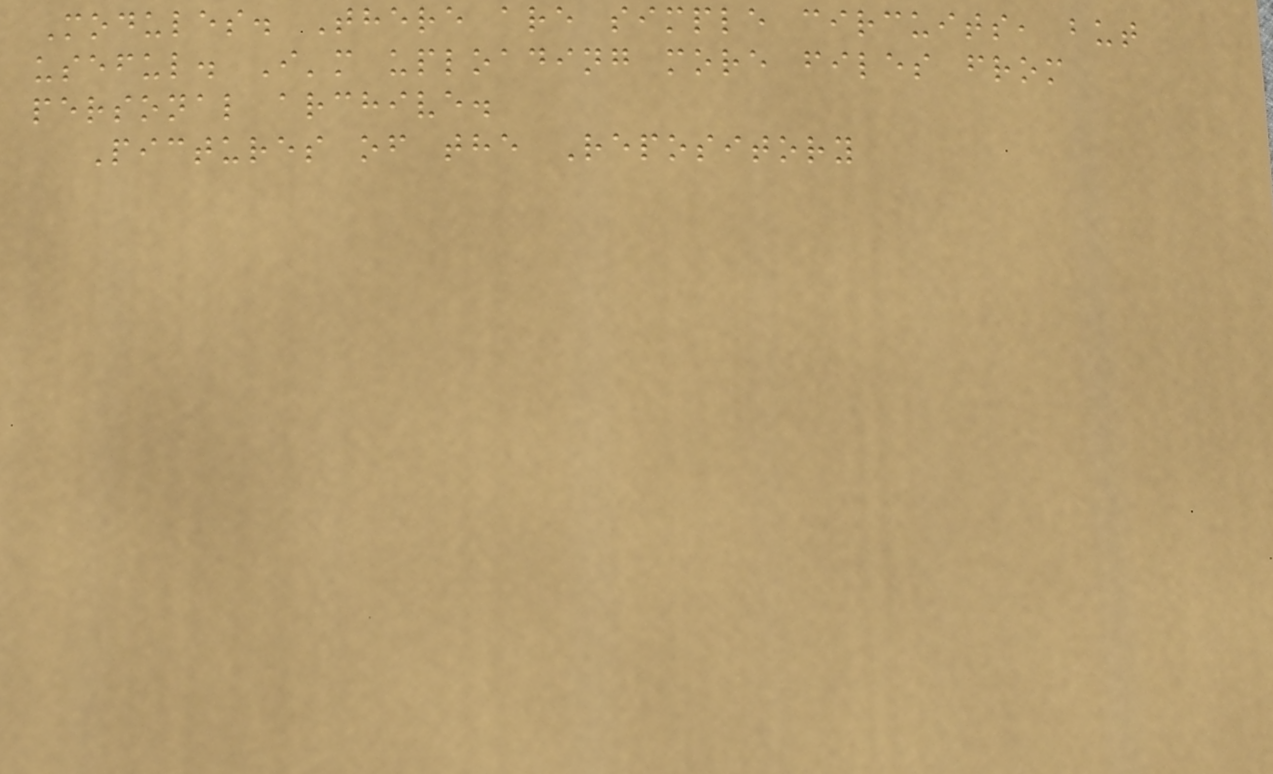Modules. There are simple circuits, but
useful. I'm uploading more files from
personal archive.
Pictures of the Repository
